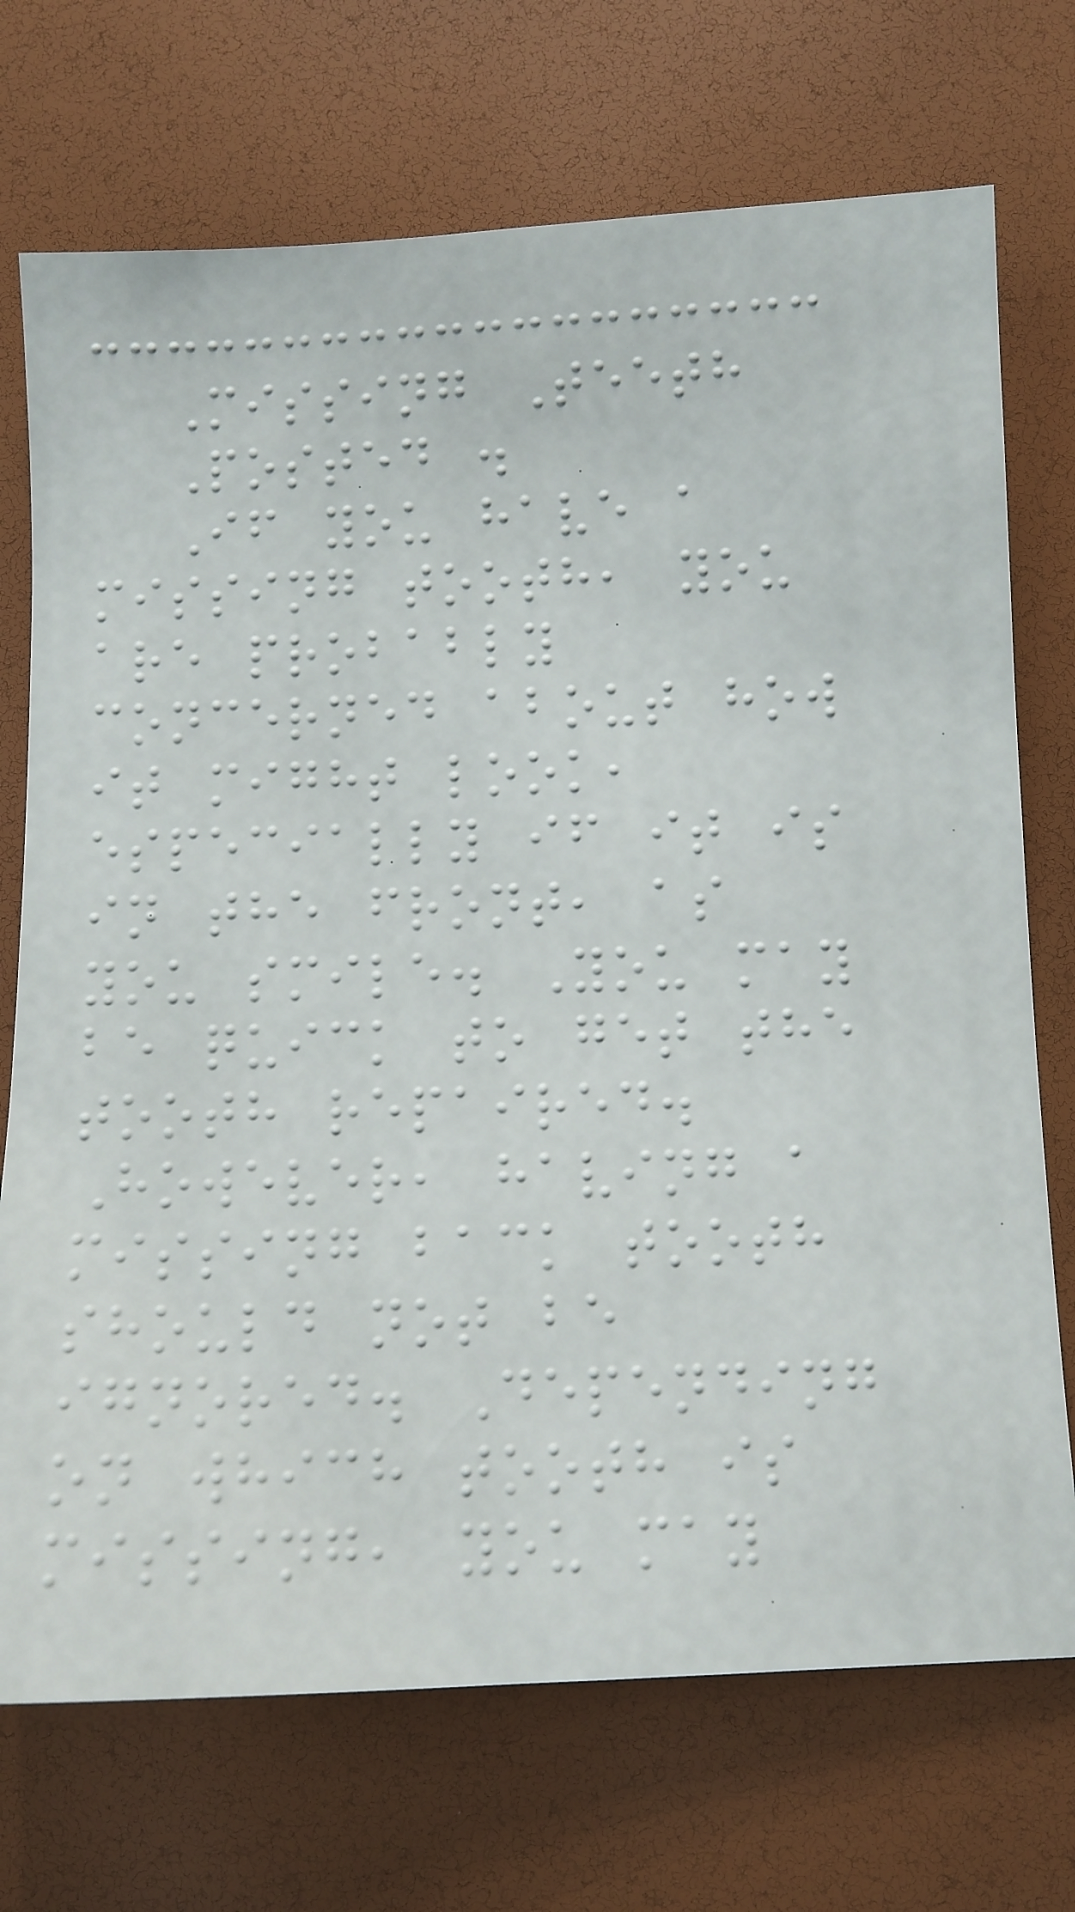Missing Teeth
Posted .
If you have a
missing tooth, you
are probably
concerned about how
it might look,
especially if it is
in the front, as
you smile. You may
be quick to get the
tooth repaired.
However, having a
missing back tooth
should not be
ignored. Depending
on which tooth is
missing, you may
